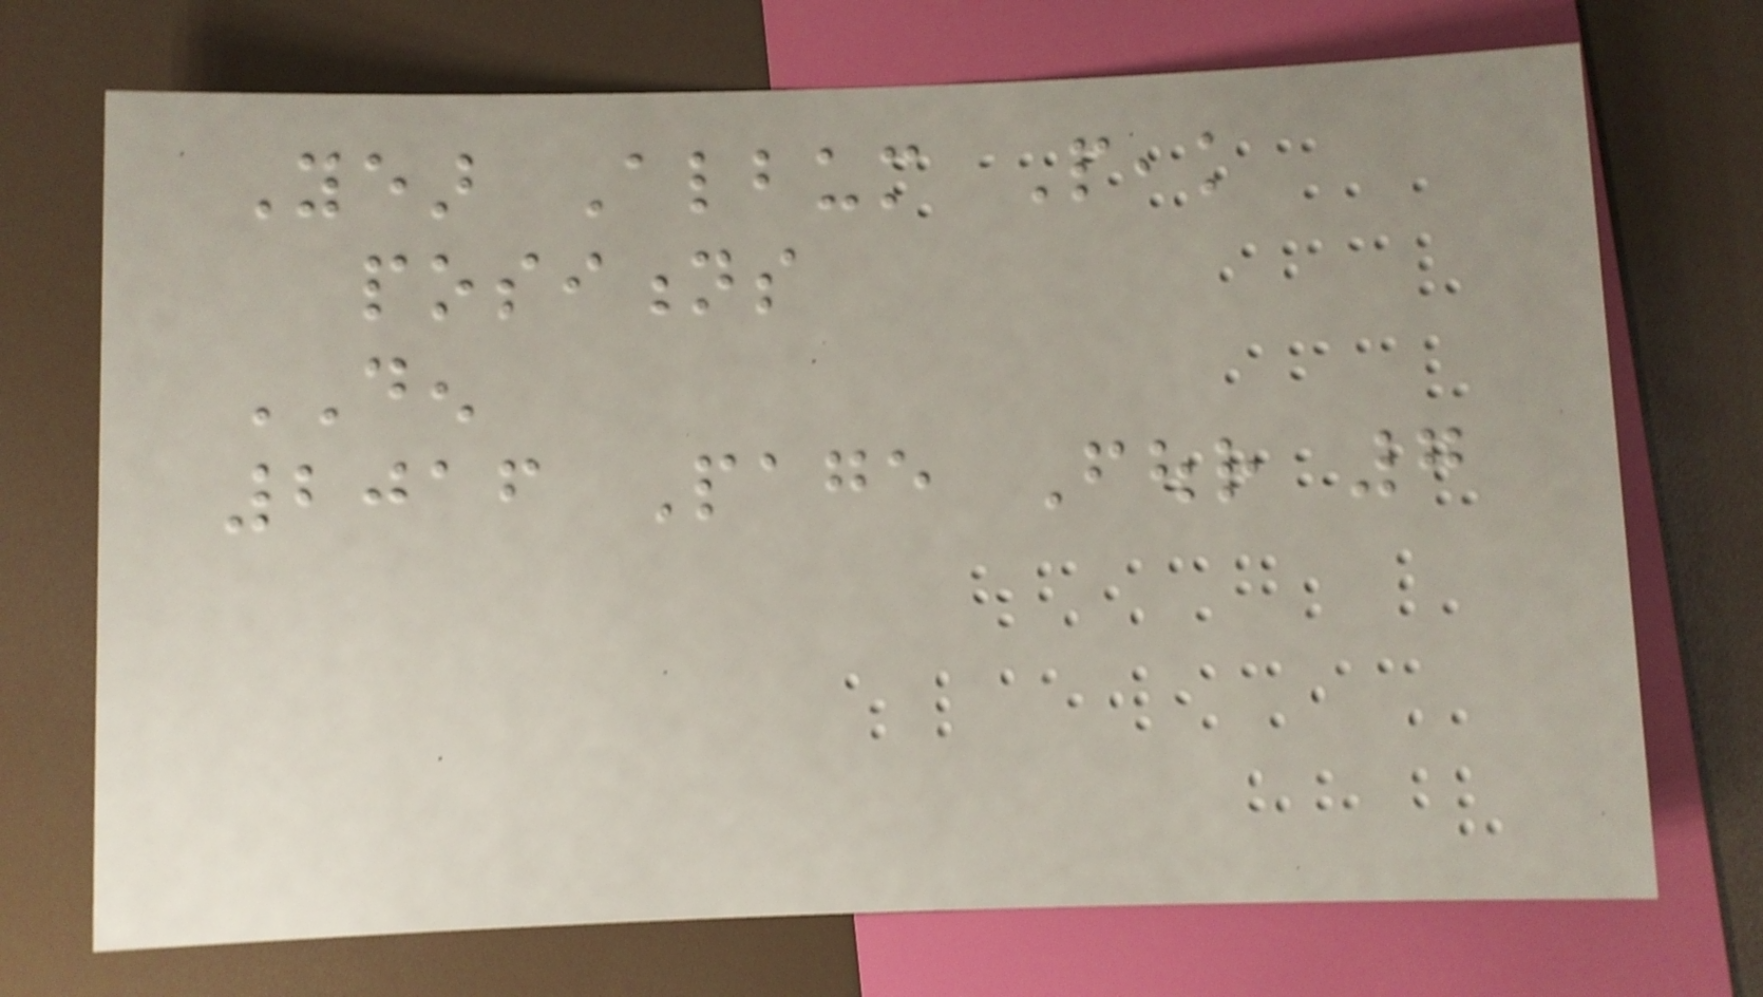Year Album Peak
positions
DEN
2016 Page Four 7
